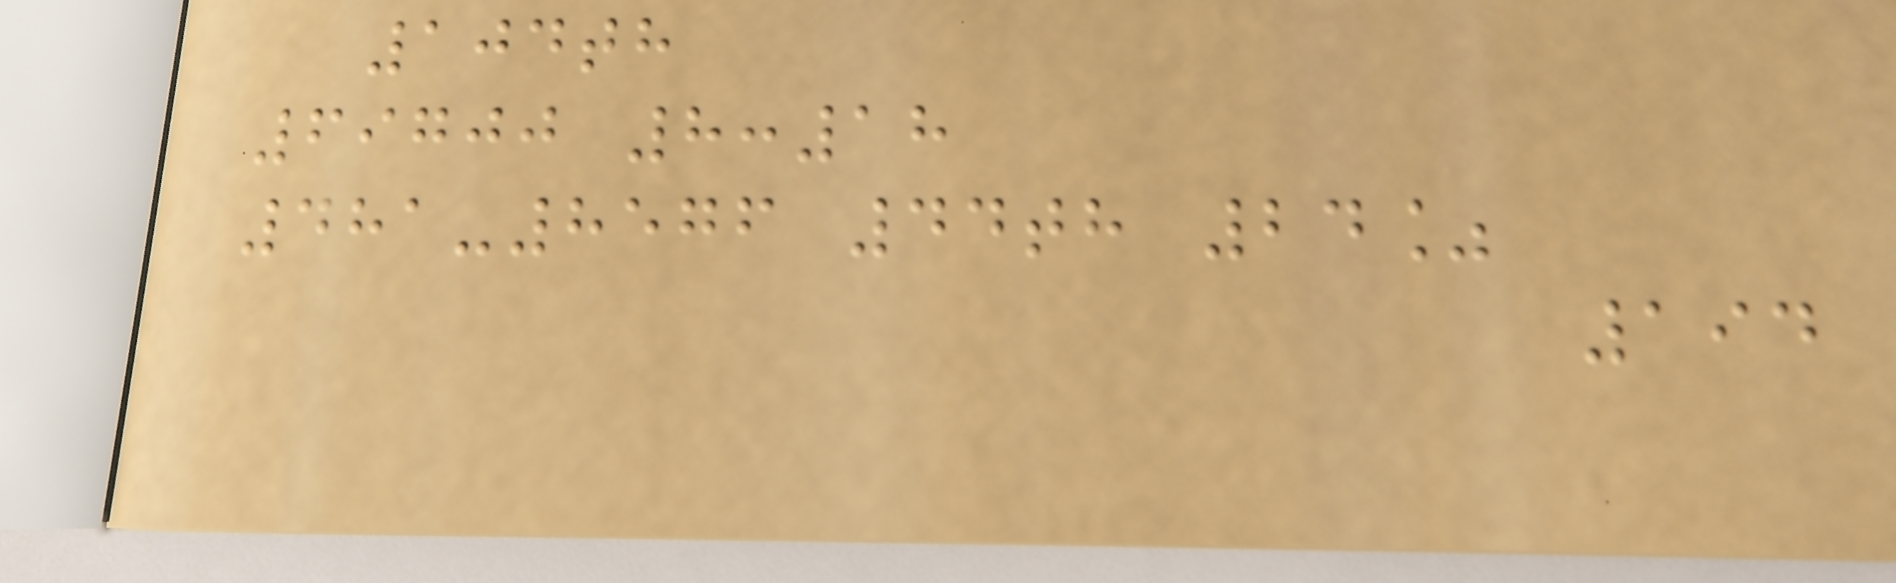104th
69700 8:18
481-8576 44th 24%
194
